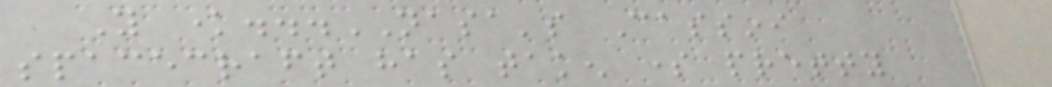You know...NASA's Cassini
spacecraft has taken some pretty
